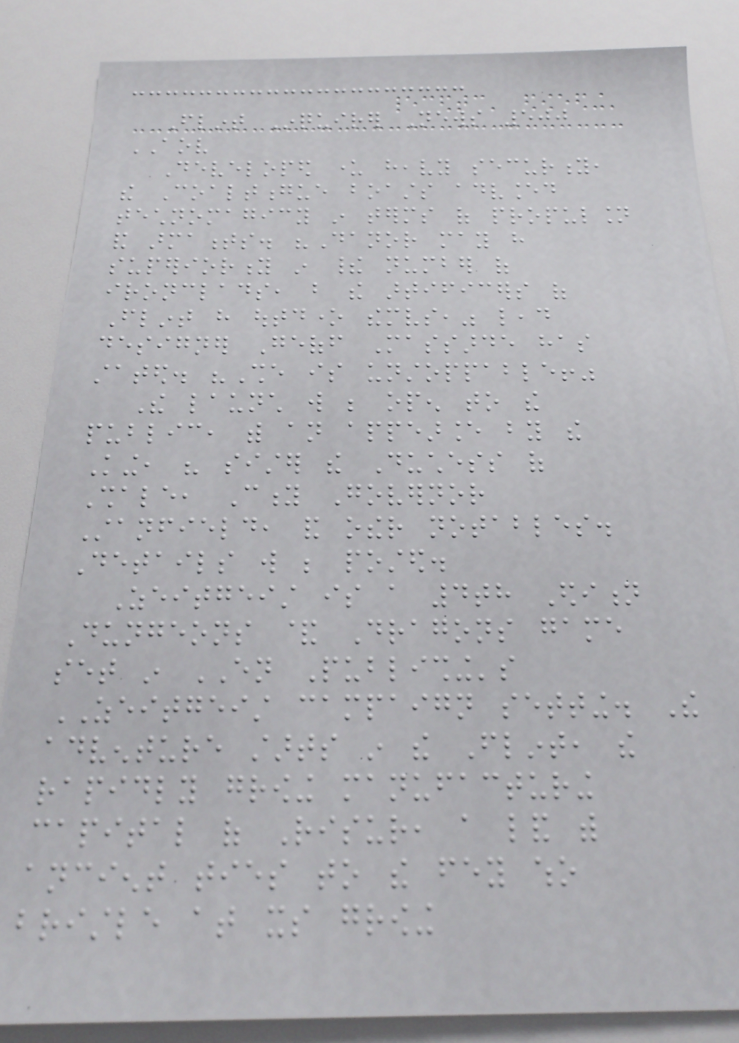Flint Inquirer News 500
AOV
Developed under heavy security,
the Coaltongue boasts advanced
technomagicy in terms of propulsion
and armaments. "Danor may have
superiority in their number of
ironclads, but the artificers of
Flint have outdone themselves," lead
designer Geoff Massarde has
stated. "She is unstoppable!"
The launch will be open to the
public, with an appearance by the
King, his sister the Duchess of
Shale, City Governor
Stanfield, and other notables.
Details will be posted.
Zeitgeist is a 4th Edition
Dungeons & Dragons game
set in EN Publishing's
ZEITGEIST campaign setting. The
adventure starts in the Flint, the
rapidly growing manufacturing
capital of Risur, a land with
ancient ties to the fey who
bristle at its growing
